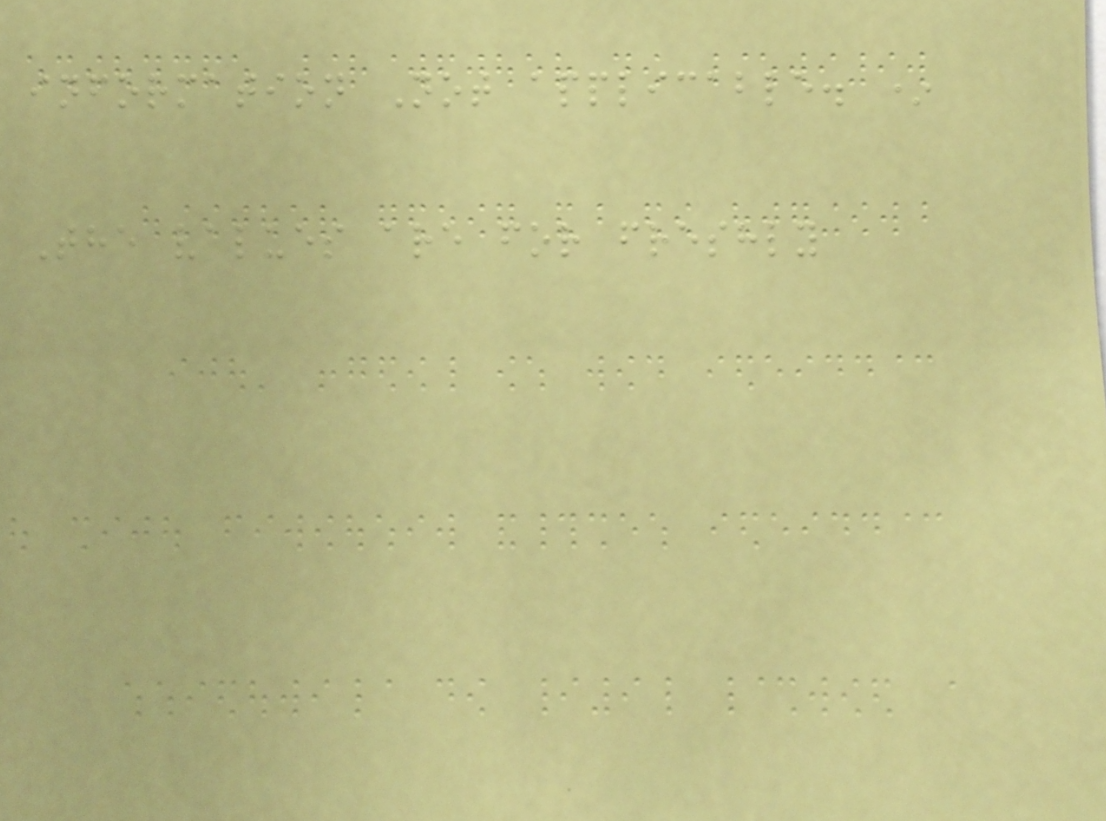information Not applicable. *
The values are for freshly
